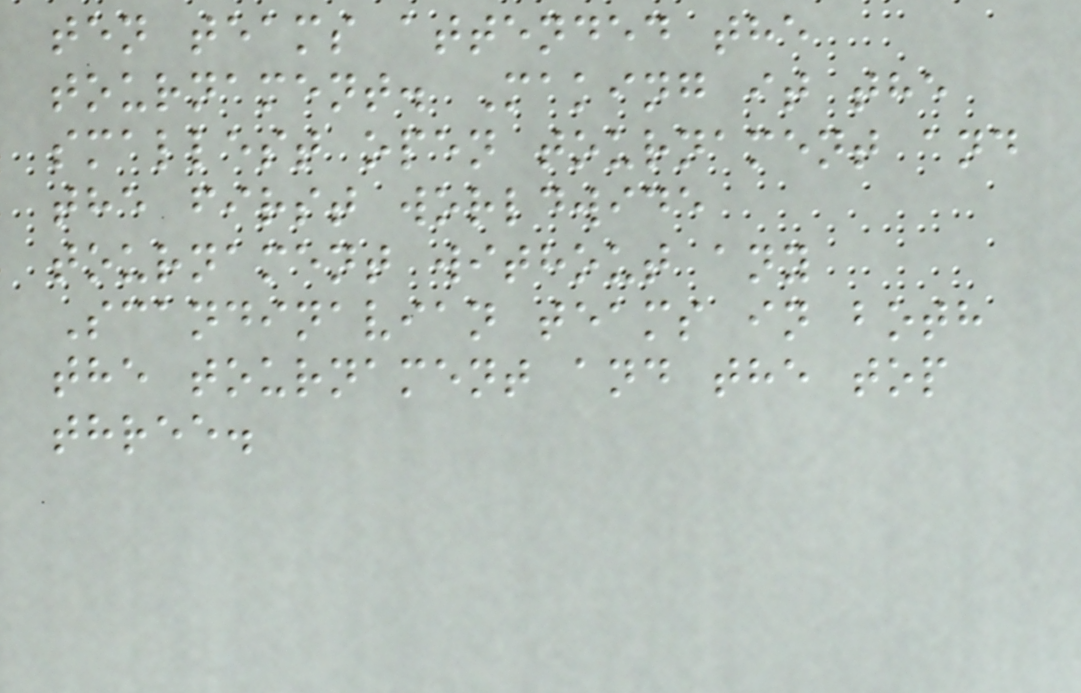ten teams attended the
tournament. Making it the
smallest open tournament and
the first worldwide
tournament without any
Scandinavian teams in both
the tournament and the top
three.
